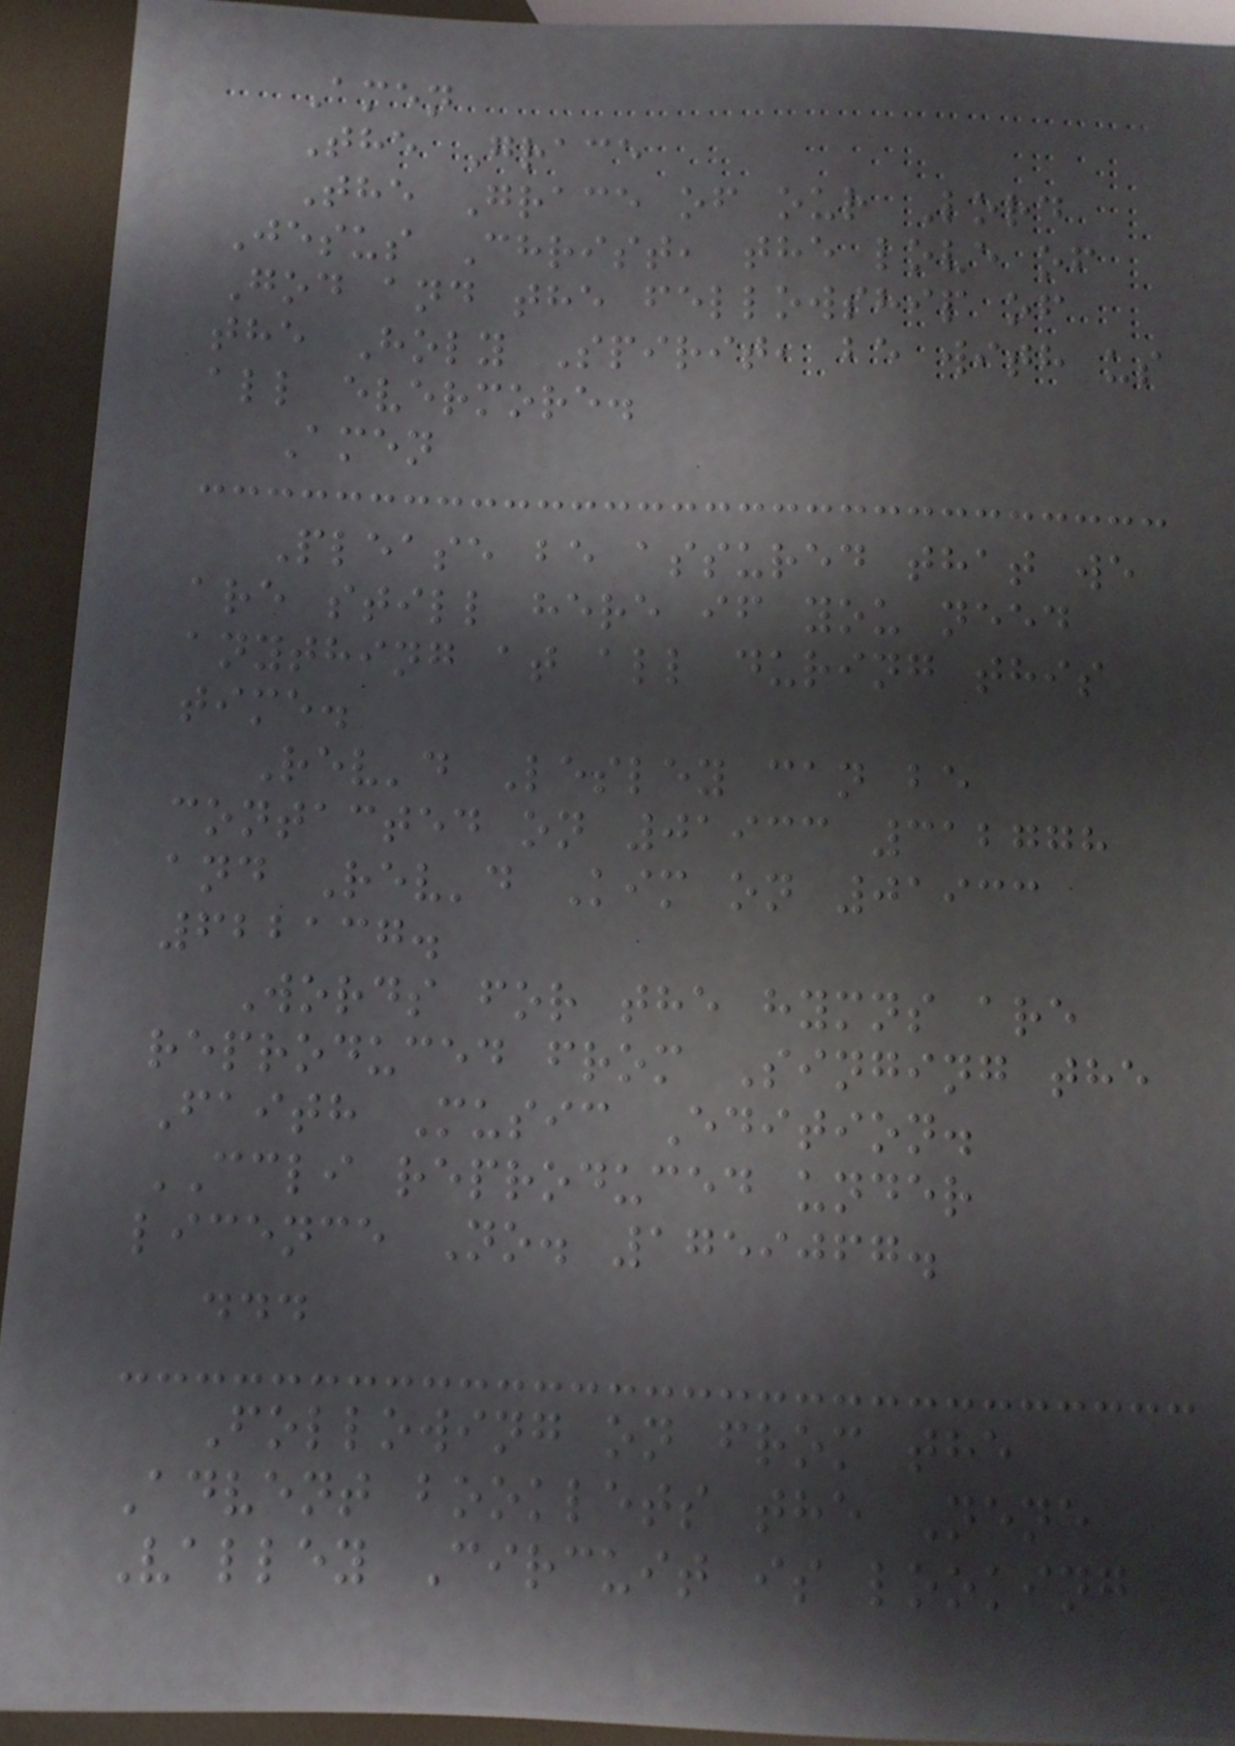Amen
The Grace
The Grace of our Lord
Jesus Christ, the love of
God and the fellowship of
the Holy Spirit, be with us
all evermore.
Amen
Please be assured that we
are still here if you need
anything at all during this
time.
Rev'd Lesley can be
contacted on 01933 312778
and Rev'd Kim on 01933
622137.
Words for the hymns are
reproduced from Singing the
Faith Music Edition.
CCLI reproduced under
licence No. 1759067.
...
Following on from the
Advent booklets the Nene
Valley Circuit is looking
